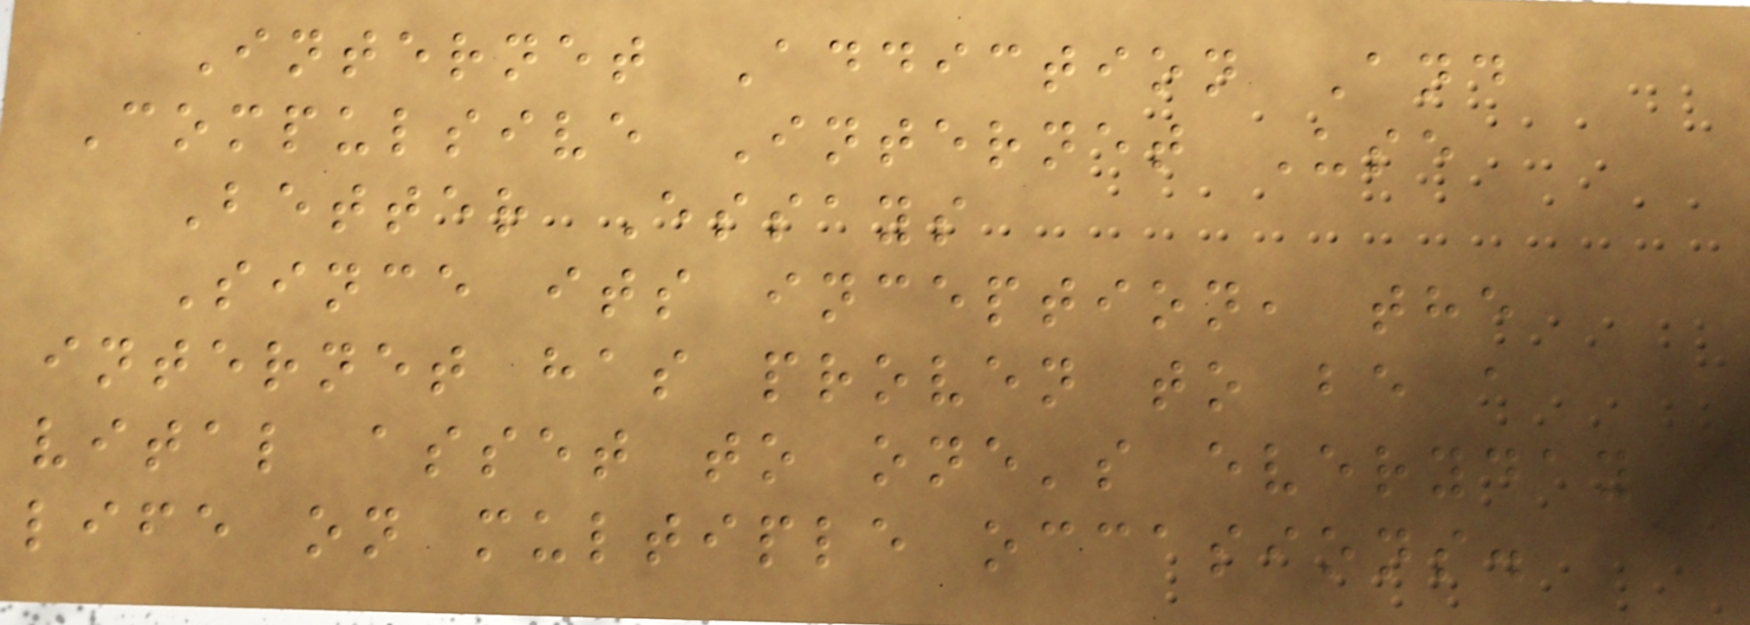Internet Addiction And
Compulsive Internet Use
Better Essays
Since its inception, the
internet has proven to be a
vital asset to one's everyday
life on multiple occasions.
